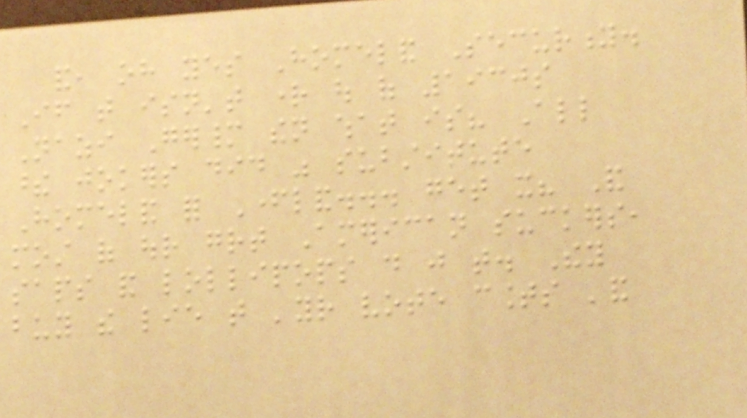and, oh yes Homeland Security.
If that isn't right out of 1930s
Nazi Germany then what is? All
these jokers did was substitute
Homeland for Fatherland... get it? And
most of our great American suckers,
saps and lollipops do just that. They
buy the lie that 'your vote counts 'and
